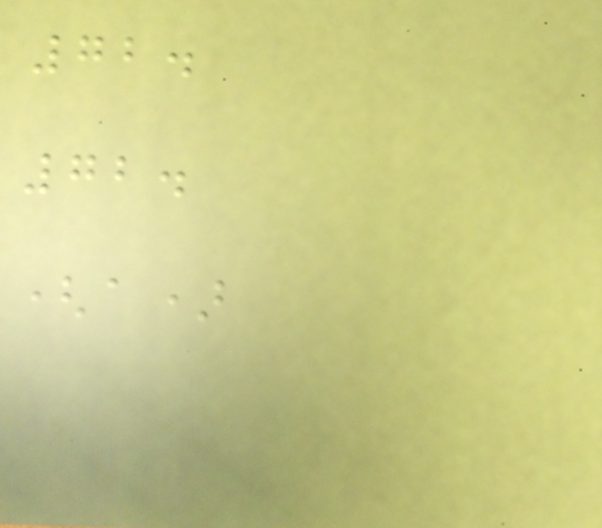72.
72.
(a)
